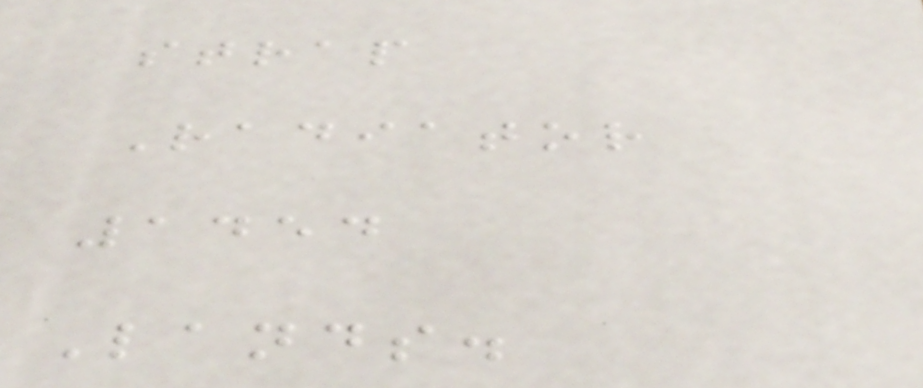strap
Radiator
1454
Lands.
